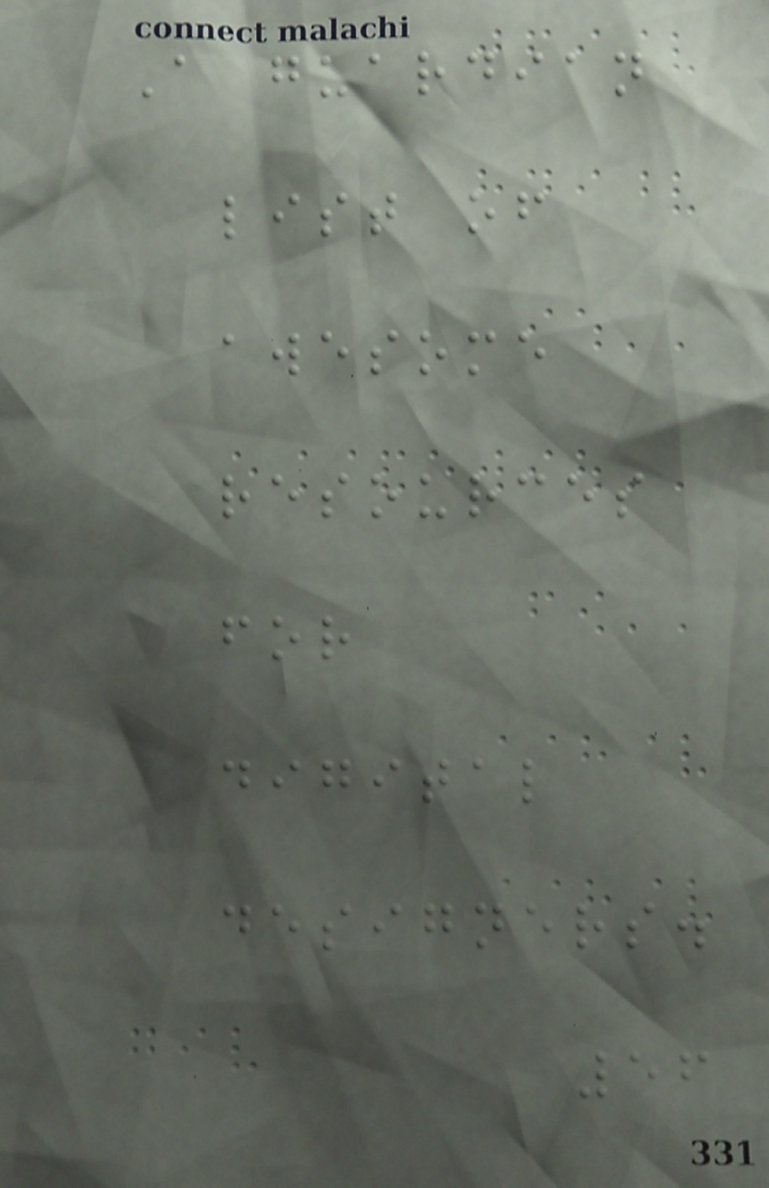A guardian
list of
awesome
resources
for
digital
designers.
56
